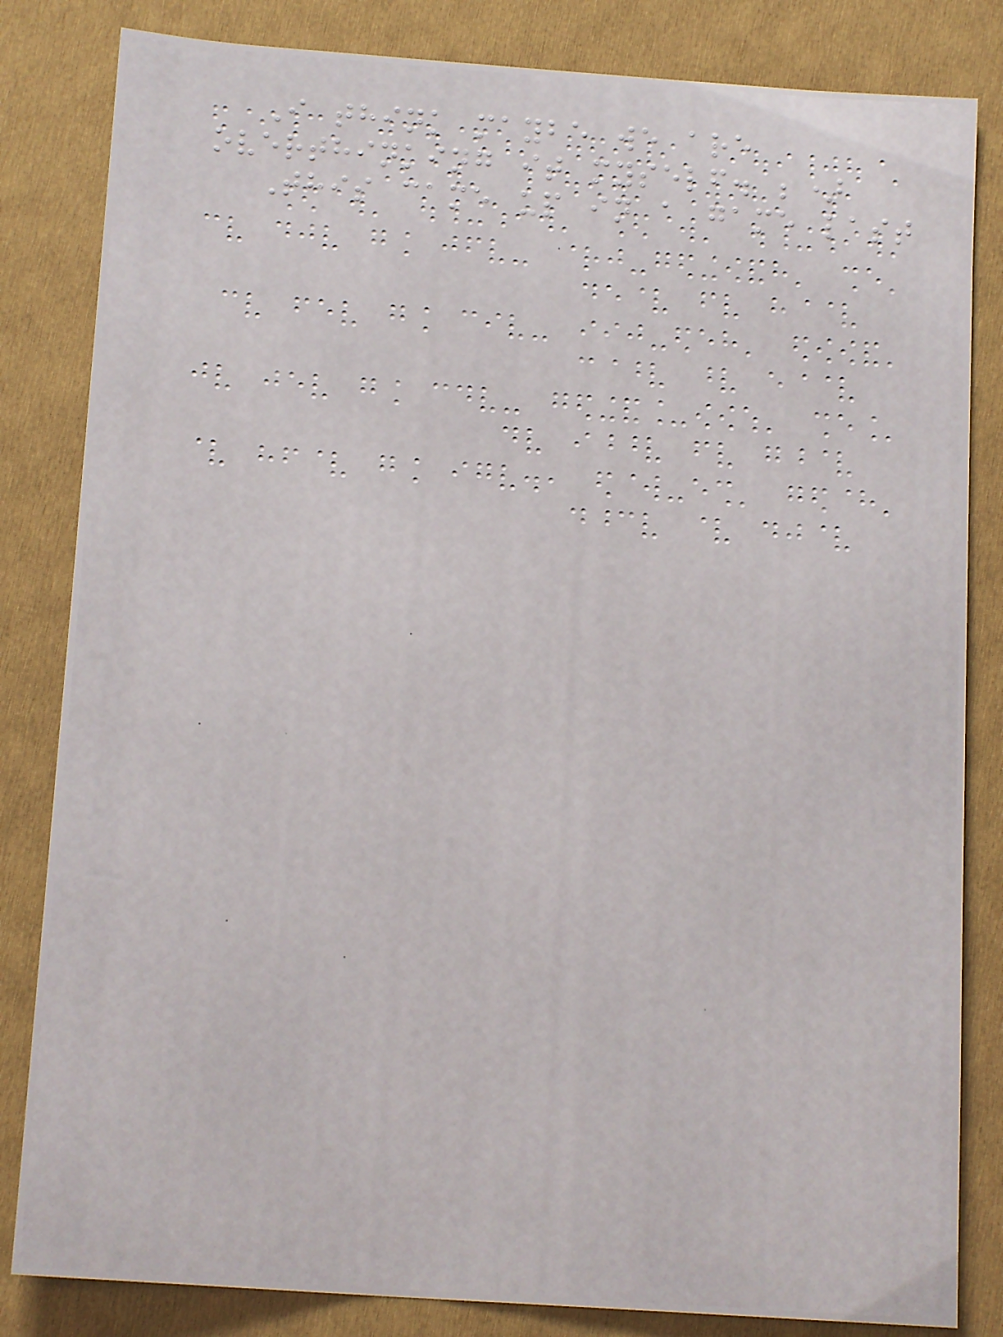I think maybe we are
overthinking it myself. ;)
This came up in a game last
